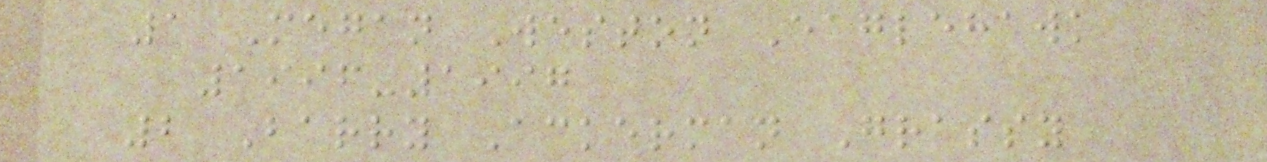1 Megan Weston Eaglehawk
1996-1997
2 Barry Ackerman Grassy
